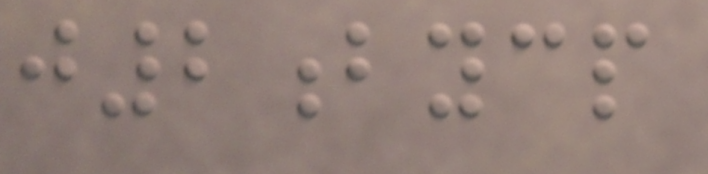j2bycp
